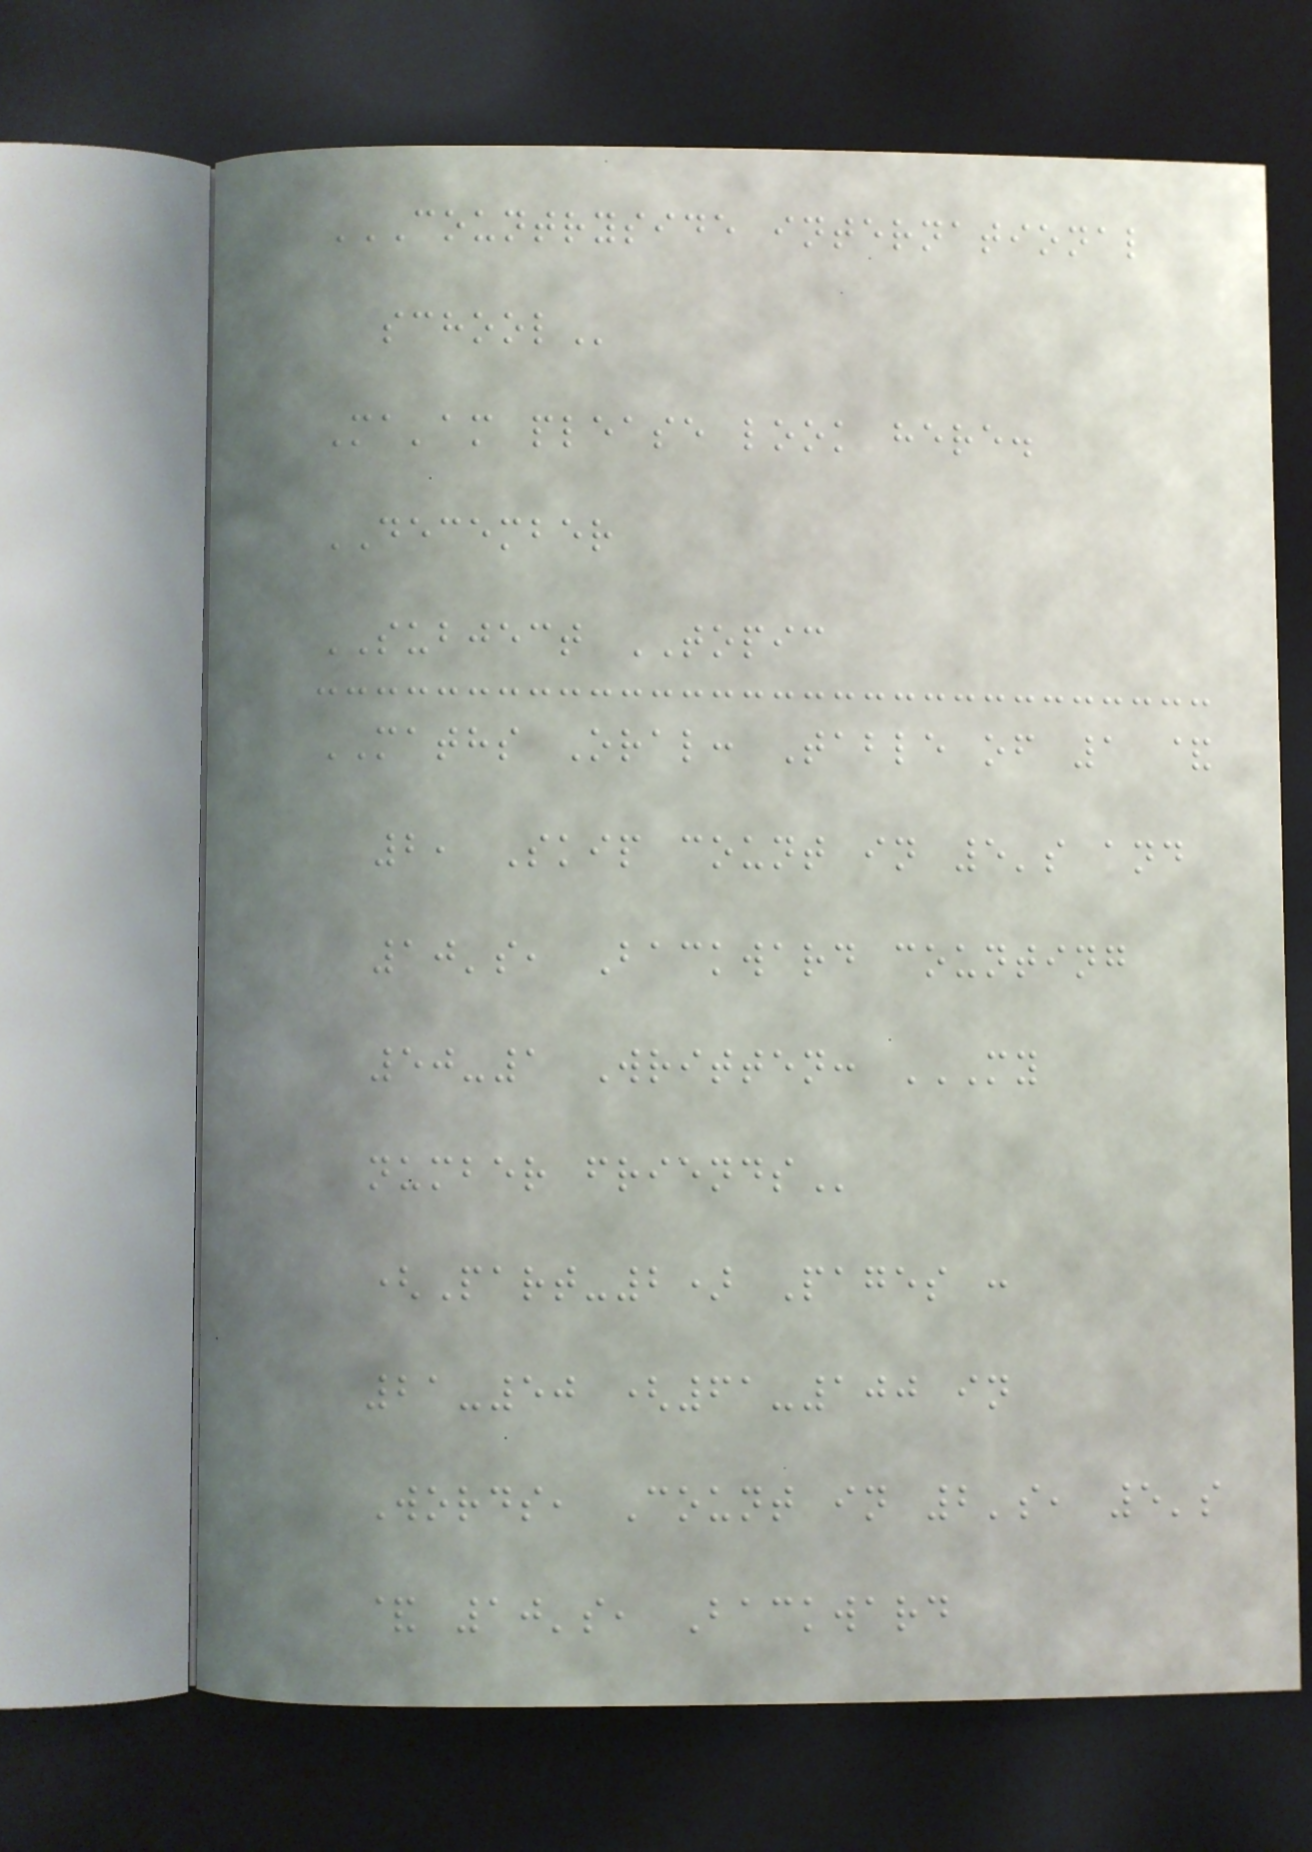COUNTRYSIDE INTERNATIONAL
SCHOOL
Ma'am please look here.
DECEMBER
SUBJECT TOPIC
MATHS Oral: Table of 1 &
2, Skip count in 5's and
10's, Backward counting
50-1 Written: MY
NUMBER FRIENDS
(Part-2) Pages :
21-50 (61-100 in
Words, Count in 2's, 5's
& 10's, Backward
